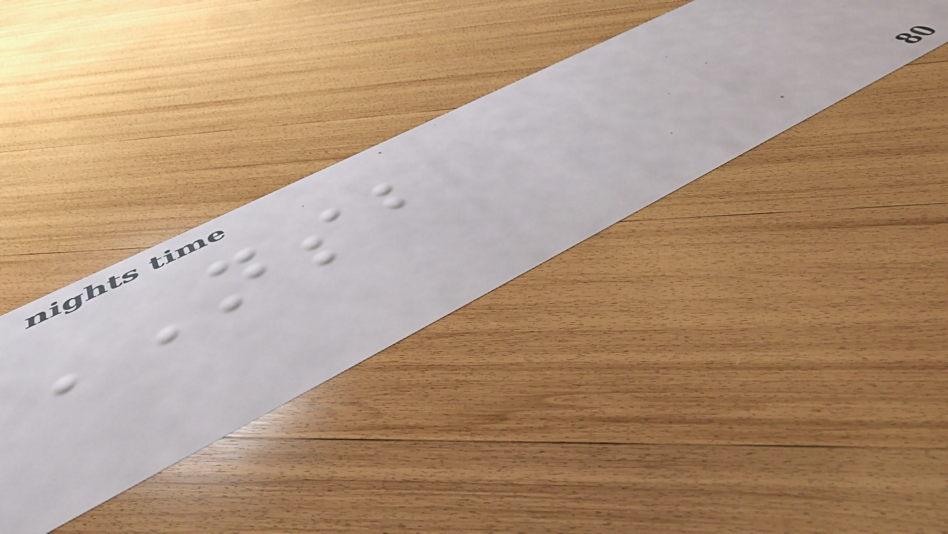NSB
